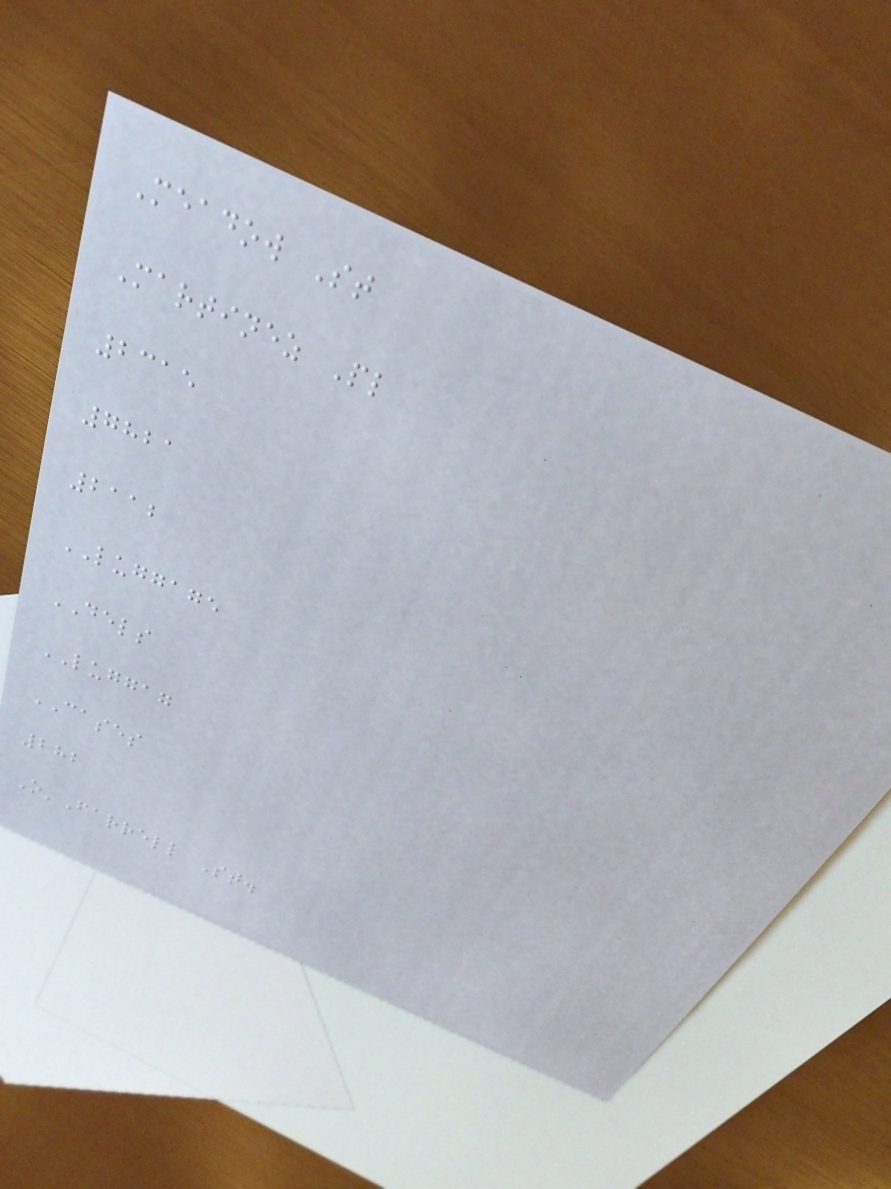Meadow St
Martinez Pl
2315
7821
2112
LUGGAGE
DELS
LUGGAG
CASES
282
O'Farrell St.
